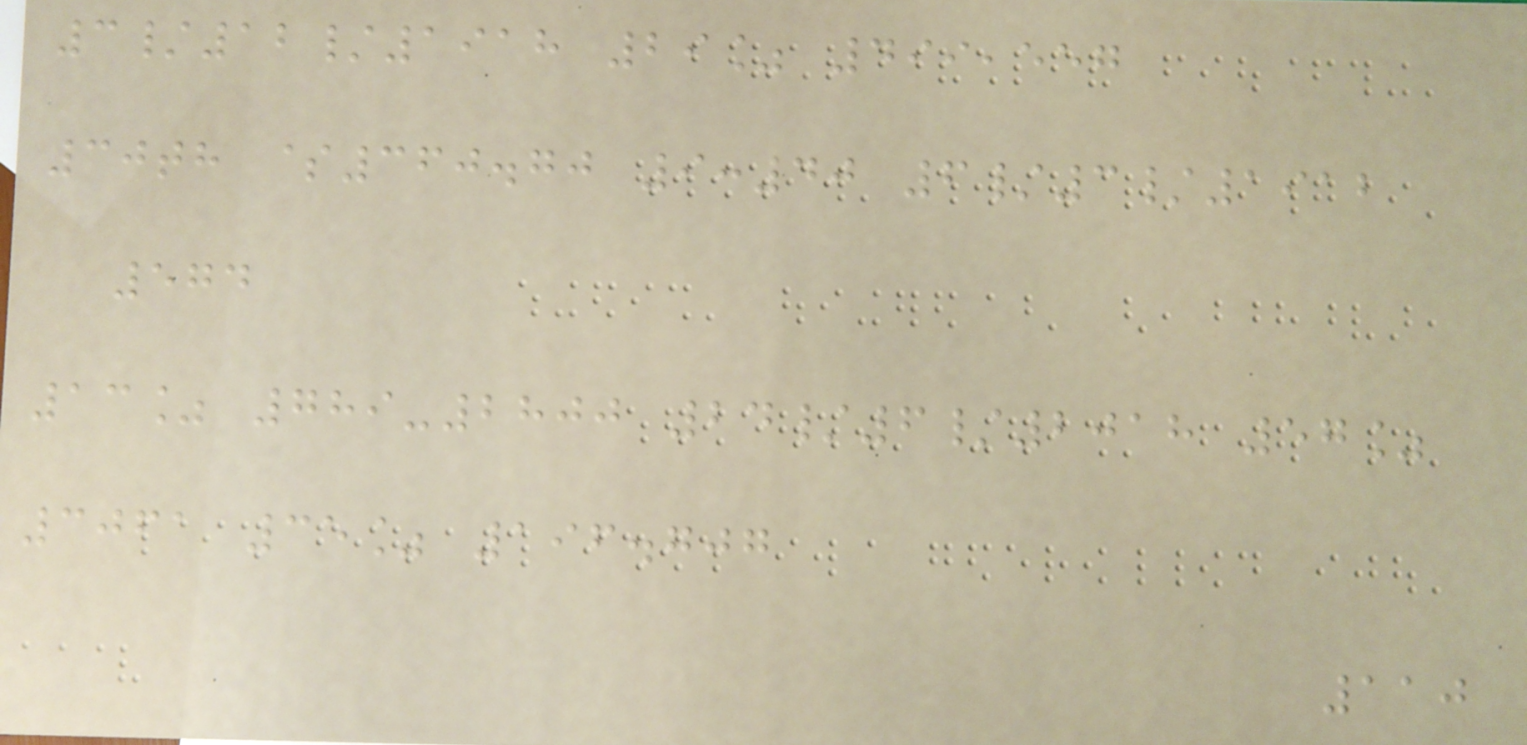3/12/1918 29% 499,557
30th $360.70 9:40 6/3/1912
574
13% 789-2800 24/6/2018 57%
3061 35% 196.707
110
